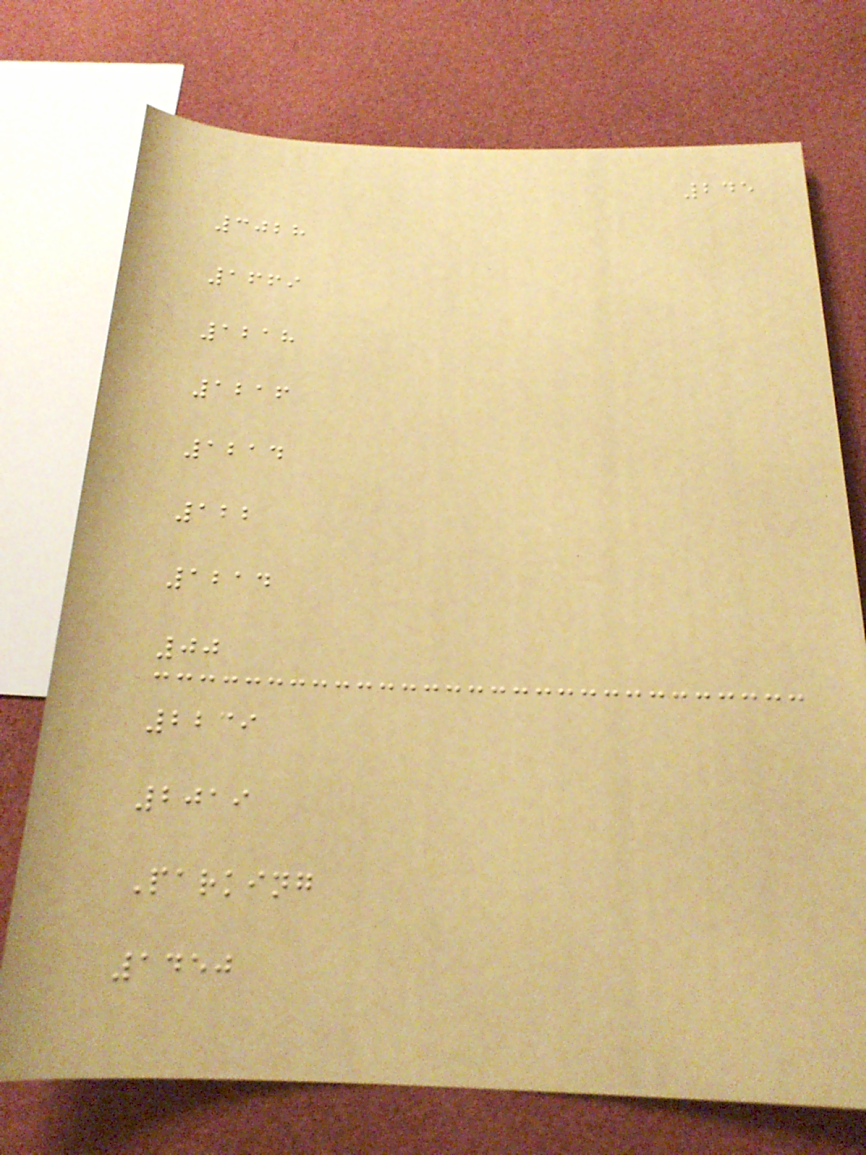245
3028
1669
1218
1216
1214
122
1214
00
2239
2019
Parking
1450
